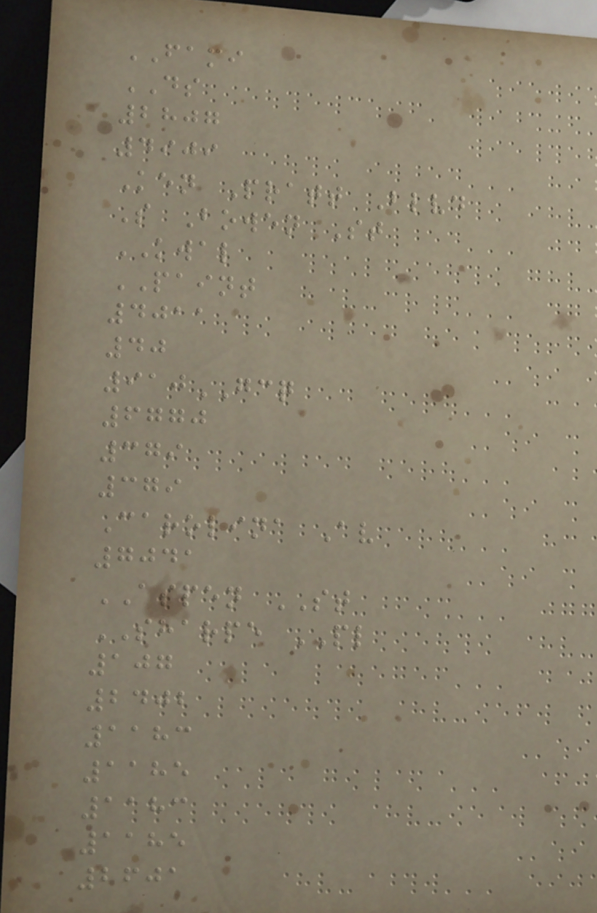FAMI
DS
2807
4909
Ken Pratt Blvd
S Bowen St
KWAL
PAINT
4011
40
910GCQ
6770
379
379
Carolina Av
7041
ASPEN ST
SHARPE PL
107
2402
1183
1185
1183
1185
2601
